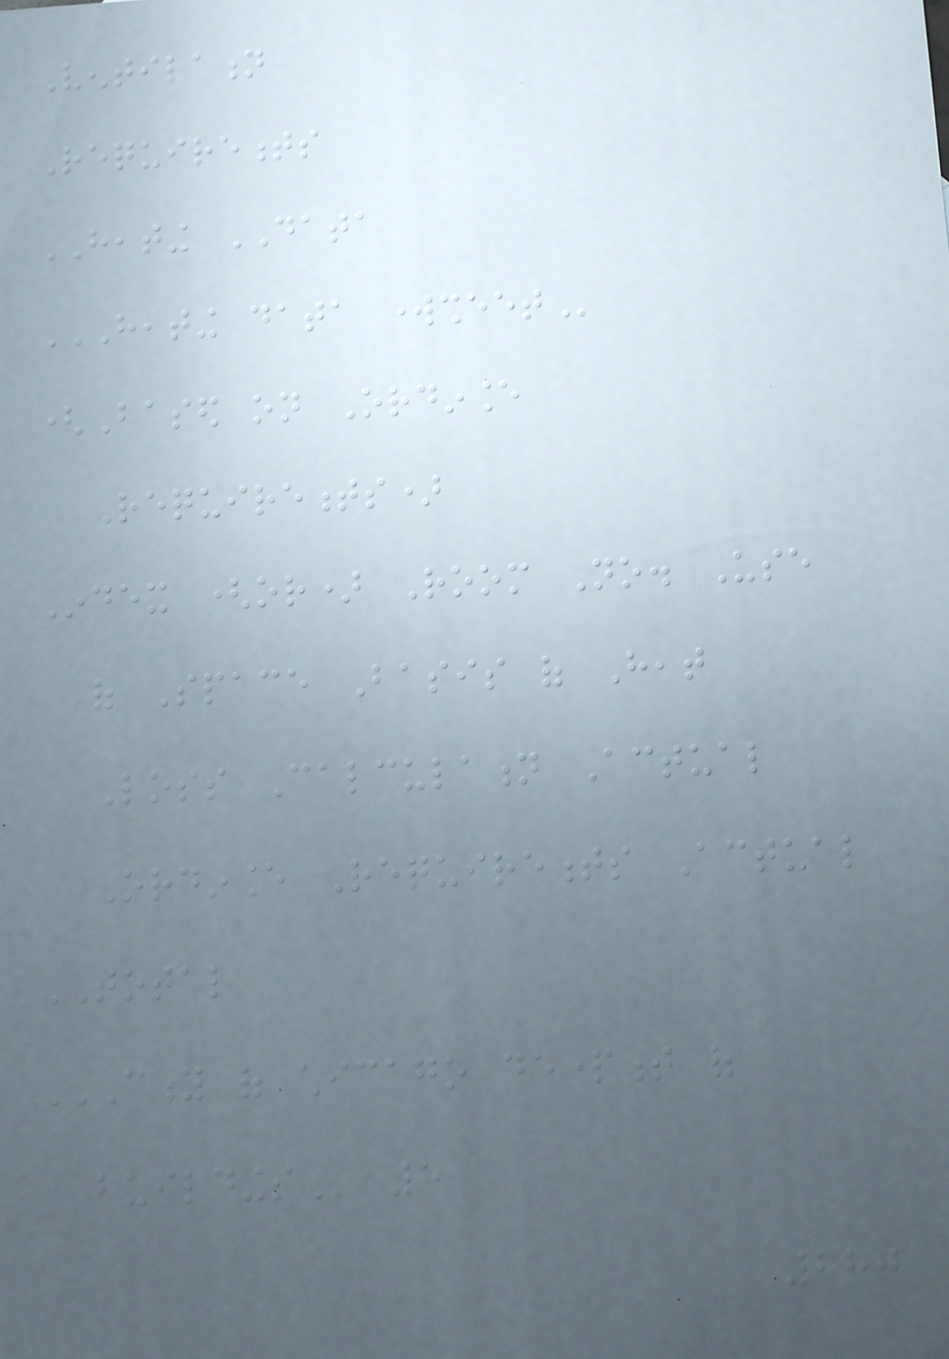Ventilation
Requirements
HEATING DATA
HEATING DATA WORKSHEET
(Based on Ordinance
Requirements)
Index (or) Room No. Use
of Space Basis of Heat
Loss Calculation Actual
Ordinance Requirements Actual
TOTAL
CITY OF CHICAGO DEPARTMENT OF
BUILDINGS 5
280
